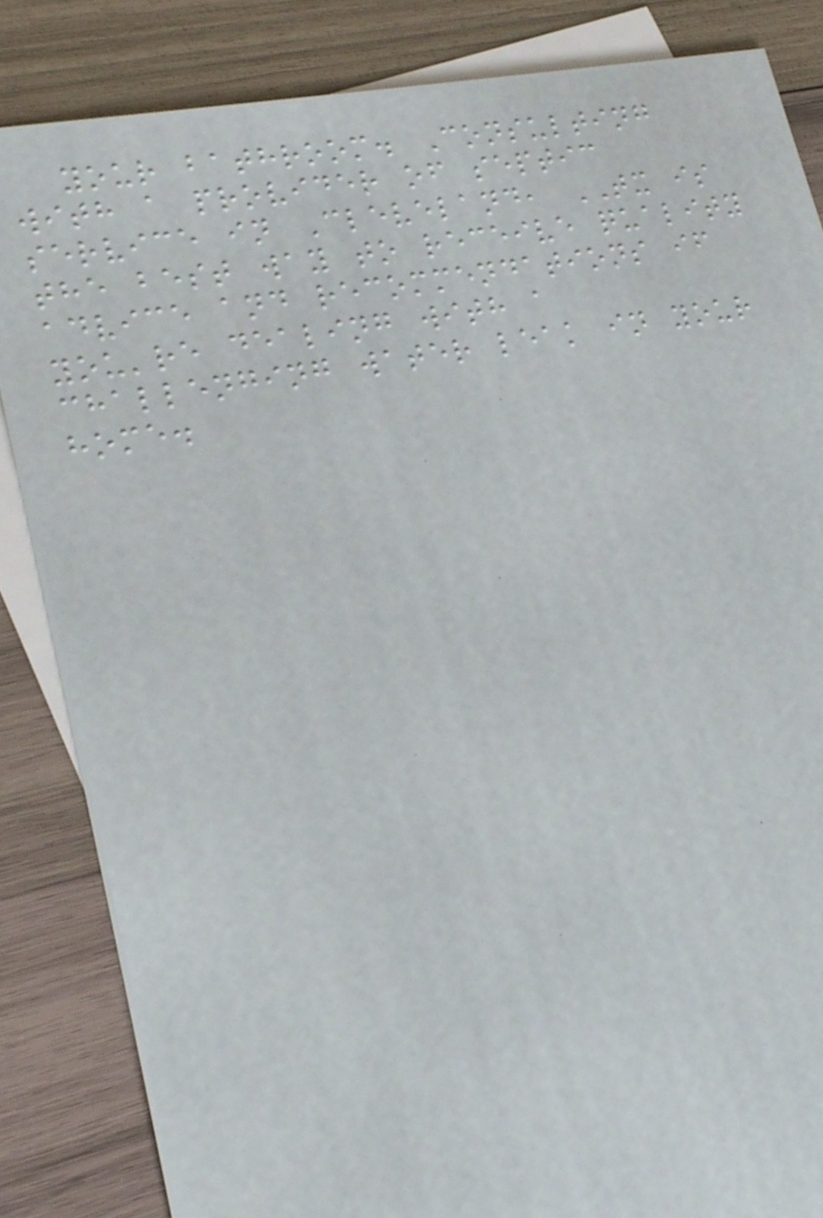your bathroom. Consulting
with a provider of septic
service in Cleveland, TX is
the best way to receive quality
advice and recommendations if
you're dealing with a
challenging water leak in your
home.
